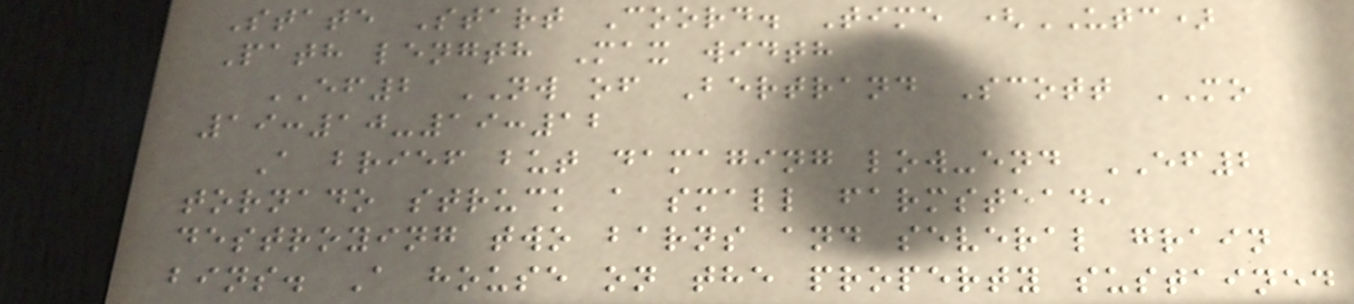State Start Coord. Time (UTC)
Path length Max width
EF2 NW of Bertrand Scott MO
19:10-19:12
A brief but damaging low-end EF2
tornado struck a small farmstead,
destroying two barns and several grain
bins. A house on the property sustained
